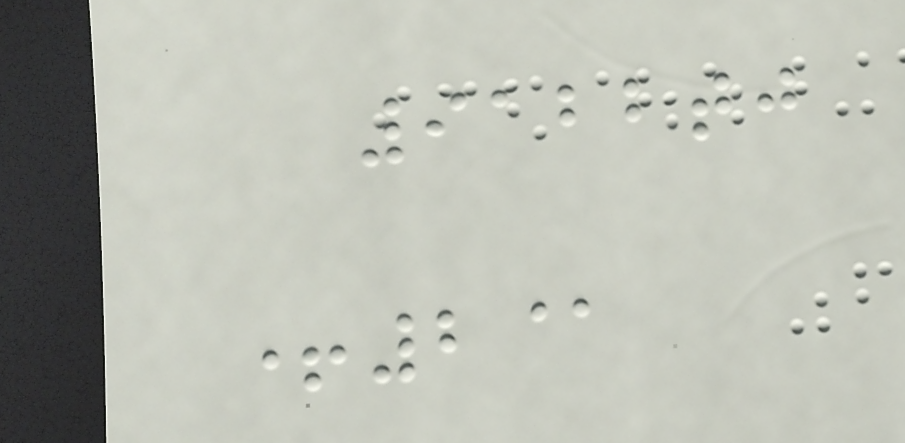9122tj
+2@
